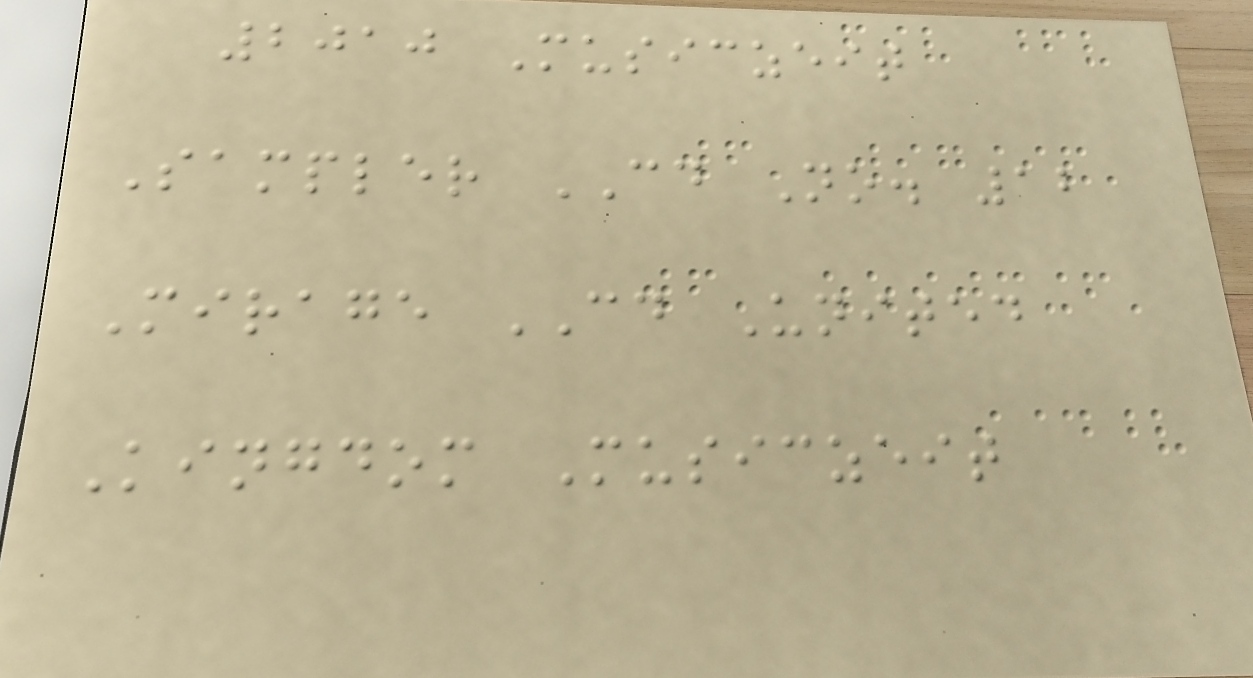2010 Musiczeit
Sampler CD No. 12
Mirage CD United
Kingdom Musiczeit
